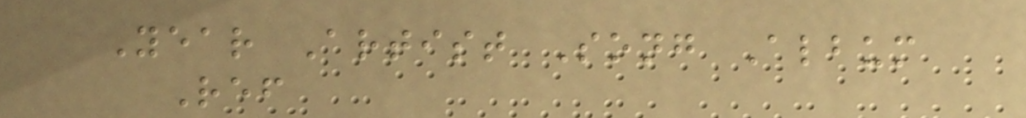Year Artist Song Album
Ref
